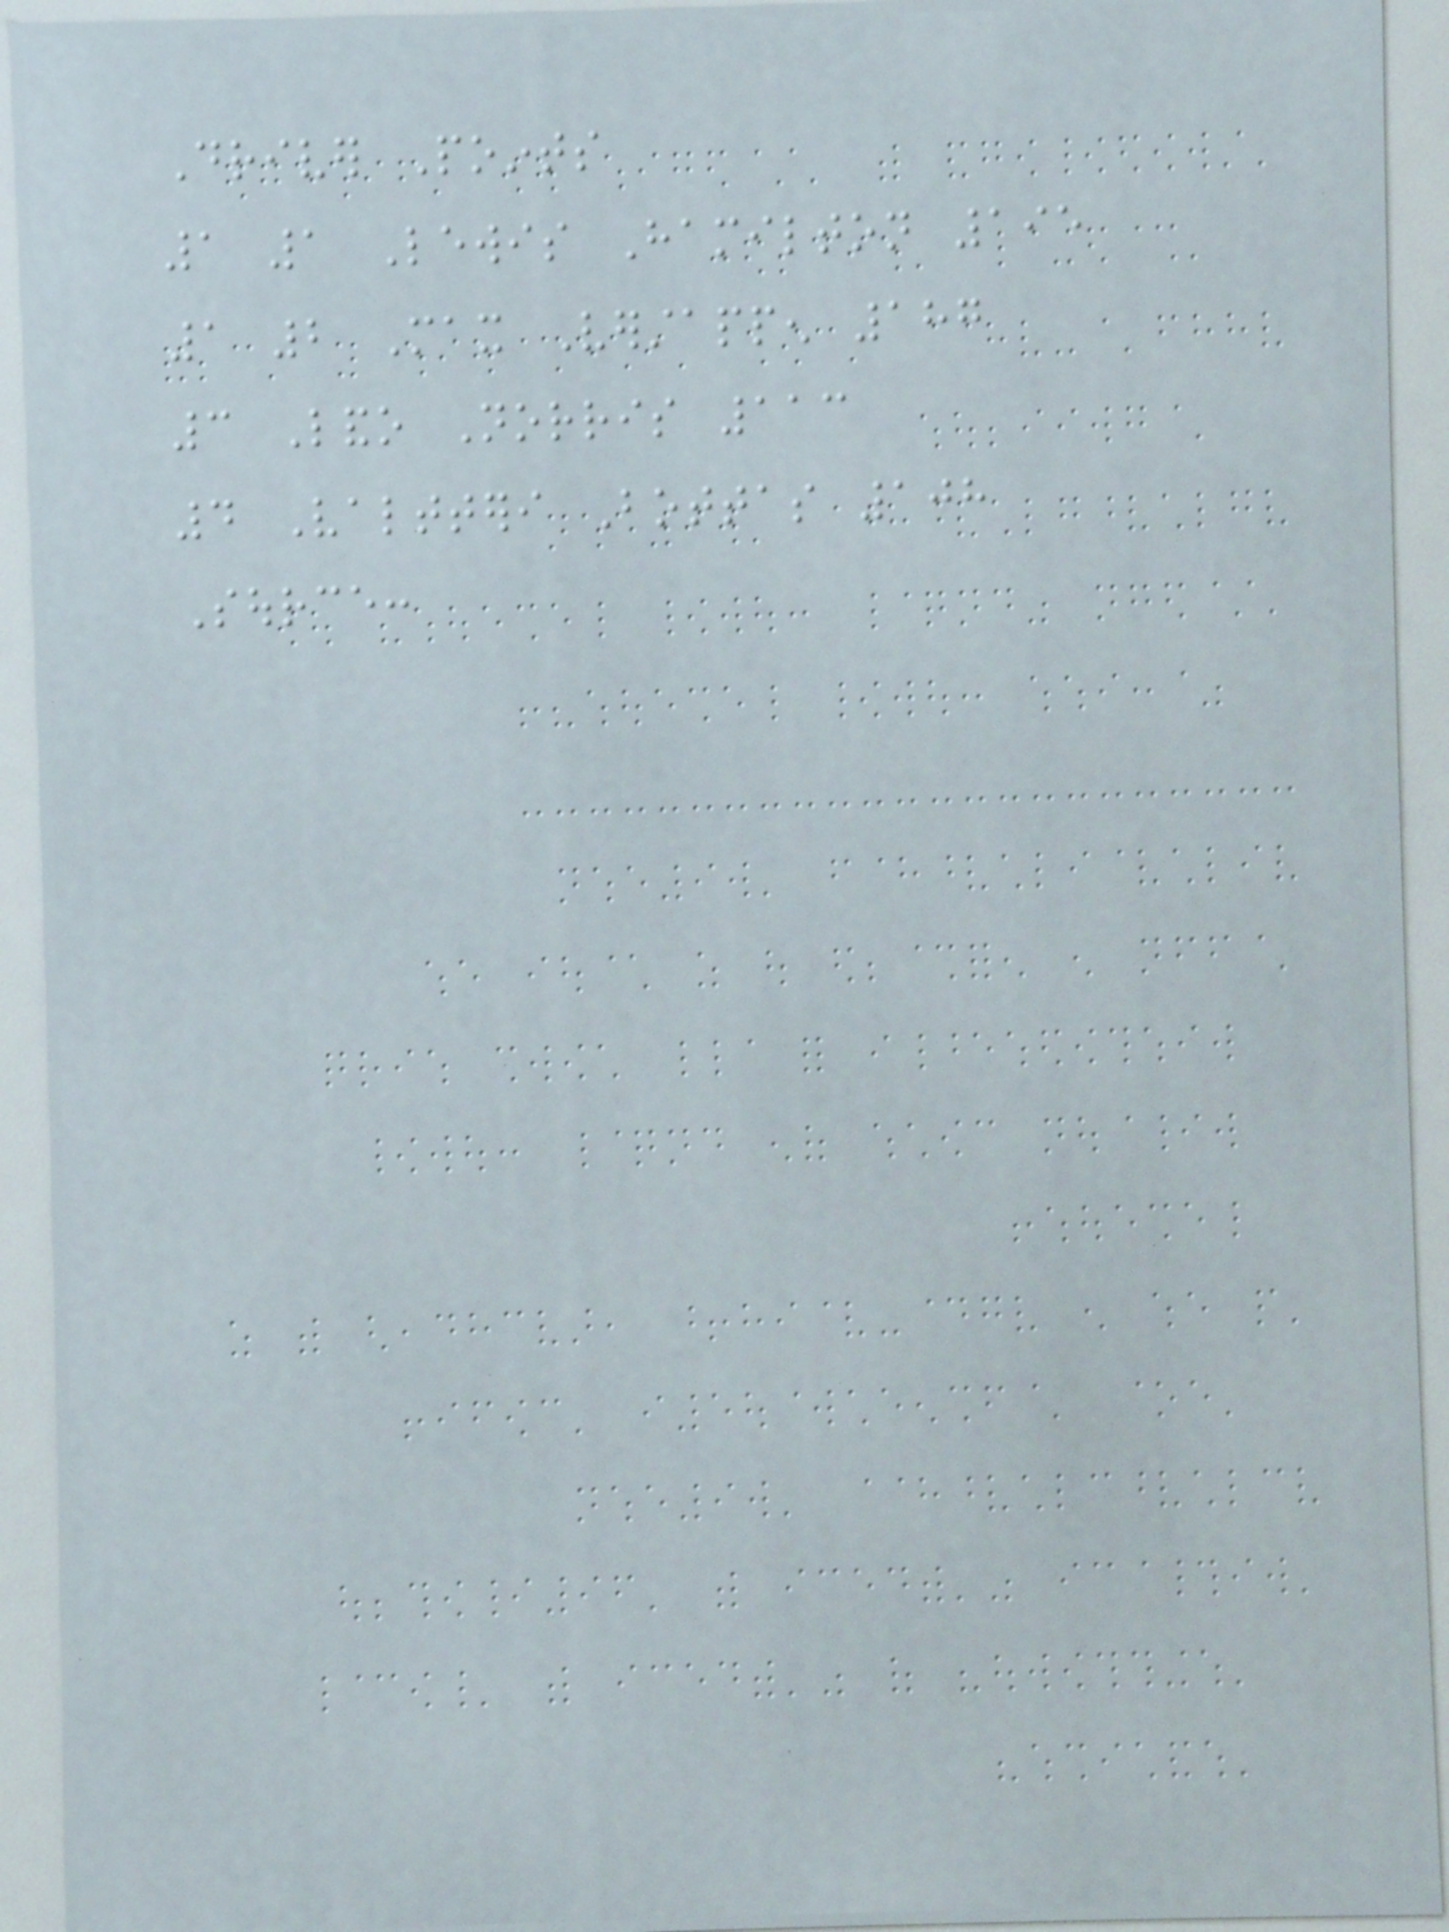Driver Points
1 1 Lewis Hamilton 195
1 2 Max Verstappen 187
3 Lando Norris 113
4 Valtteri Bottas 108
Source:
